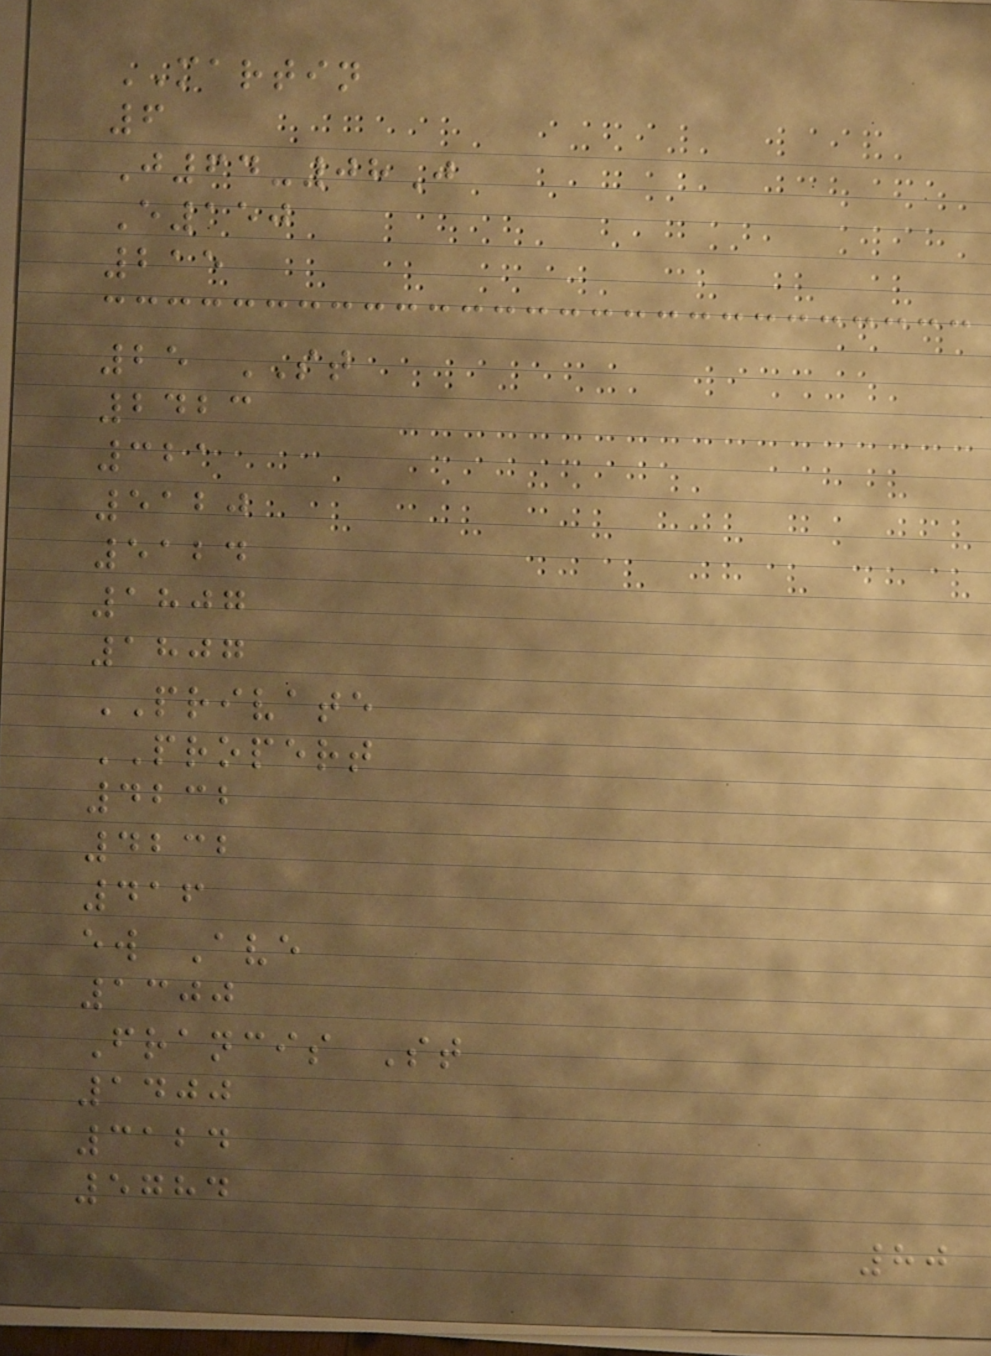MARTIN
6
J64-08J
E150
215
25 ST
2423
321
5120
5124
1807
1807
PRIVATE
PROPERT
4232
4232
416
ew Ave
1300
Francis St
1400
3124
5784
80
